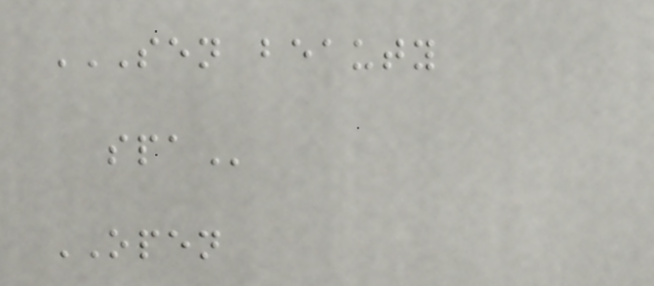SEN BEAUTY
SPA
OPEN
